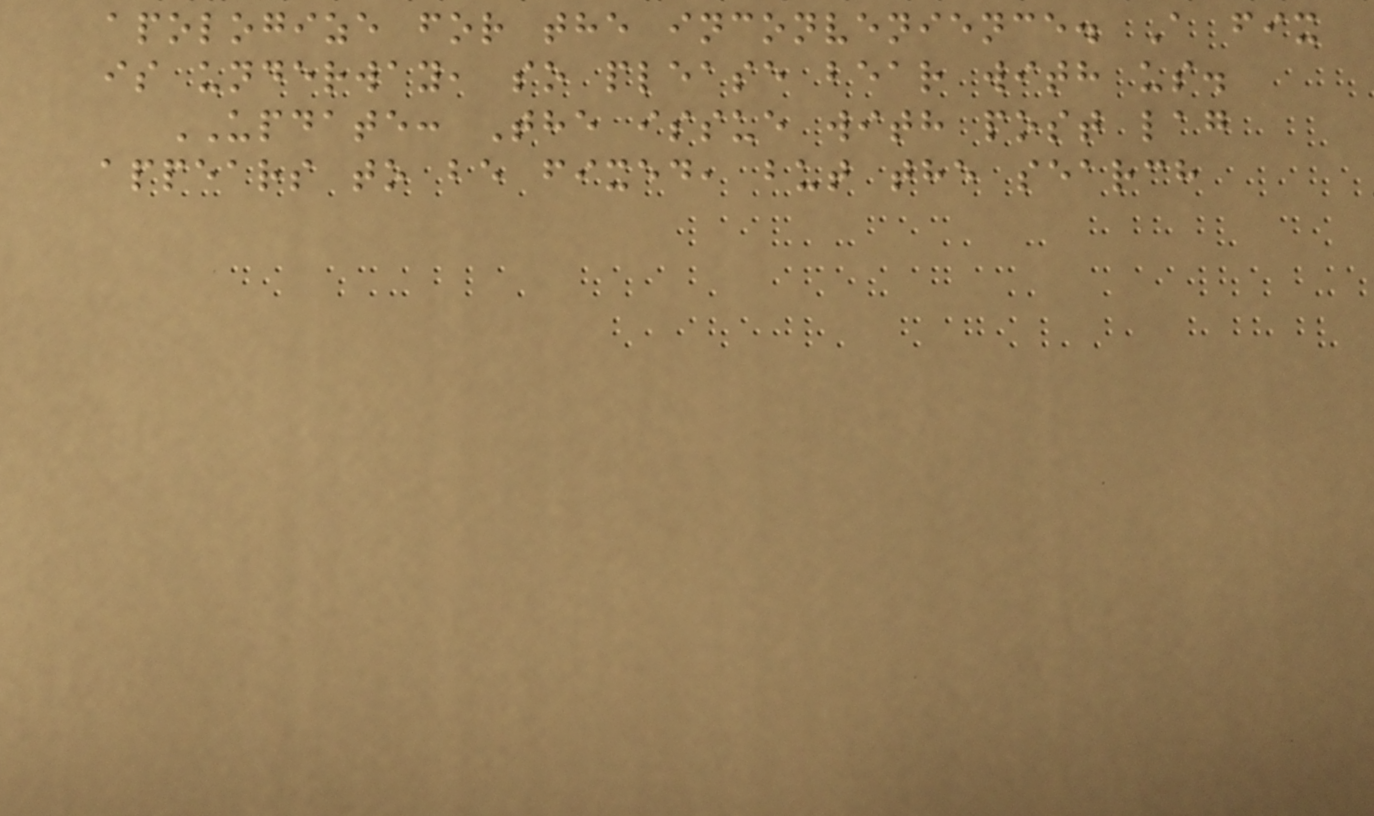apologize for the inconvenience. A fix
is underway, so please bear with us.
UPDATE: The issue with post lag
appears to be fixed, but the search
